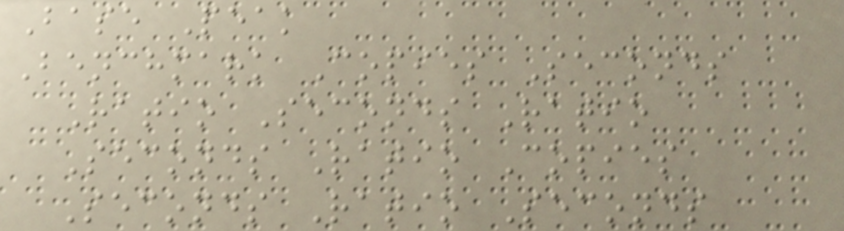Base Peak
Benchmark Copies Seconds
Ratio Seconds Ratio
Seconds Ratio Copies
Seconds Ratio Seconds
